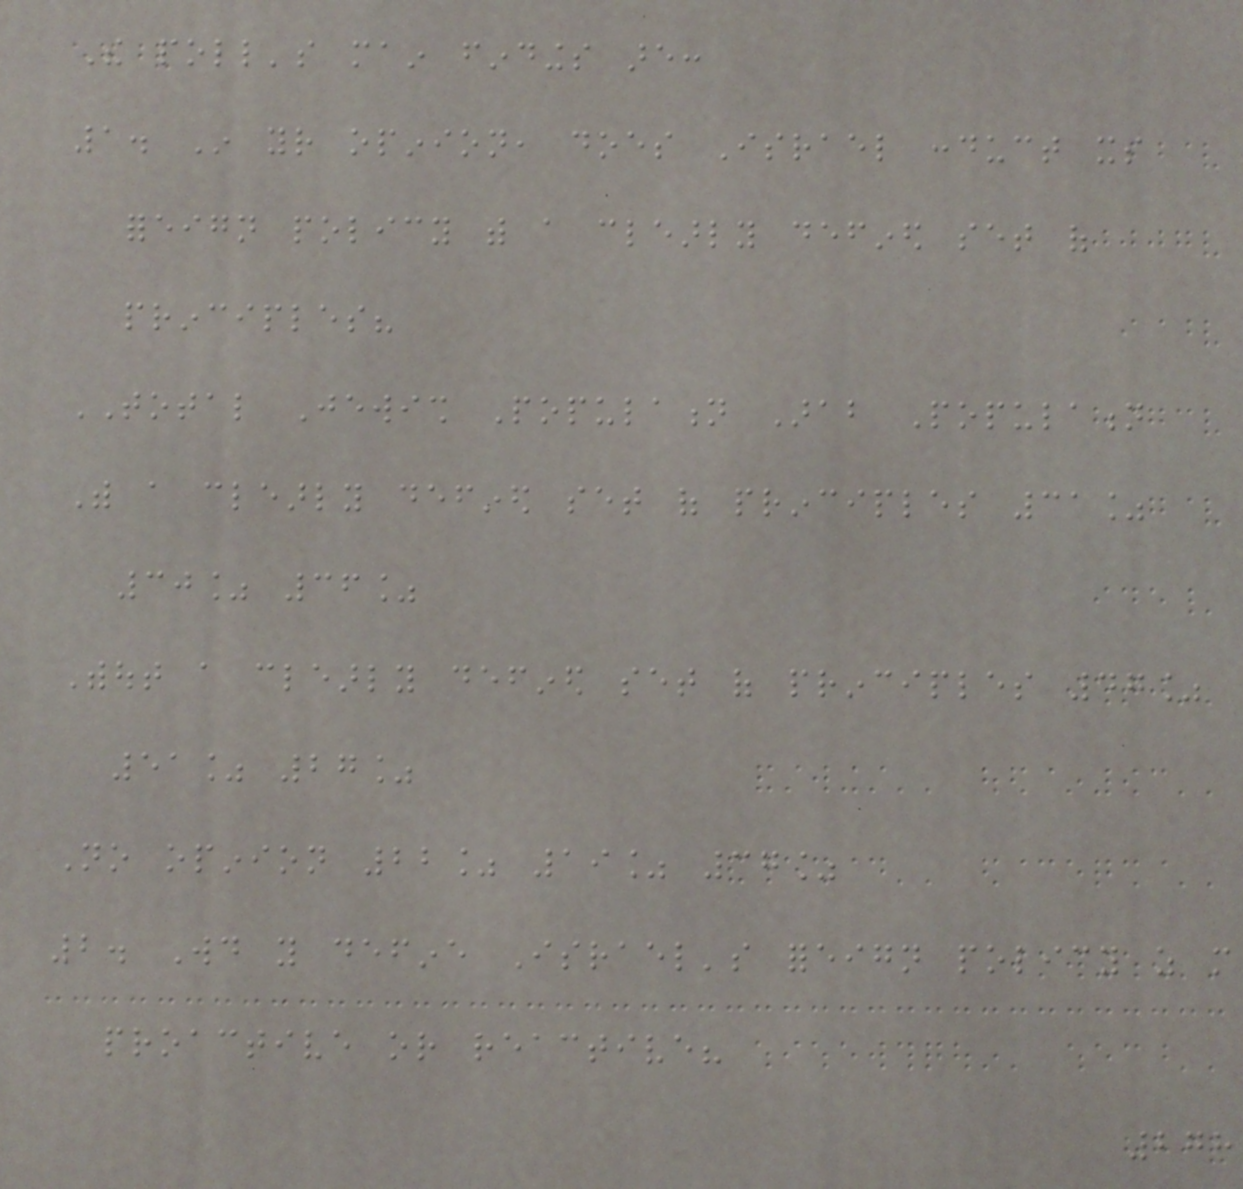The poll's main findings are:
1. In your opinion, does Israel conduct its
foreign policy with a clearly defined set of
principles?
TOTAL Jewish Population Arab Population
With a clearly defined set of principles 31%
30% 36%
Without a clearly defined set of principles 47%
51% 27%
No opinion 22% 19% 37%
2. Would you define Israel's foreign policy as more
proactive or reactive?
278
